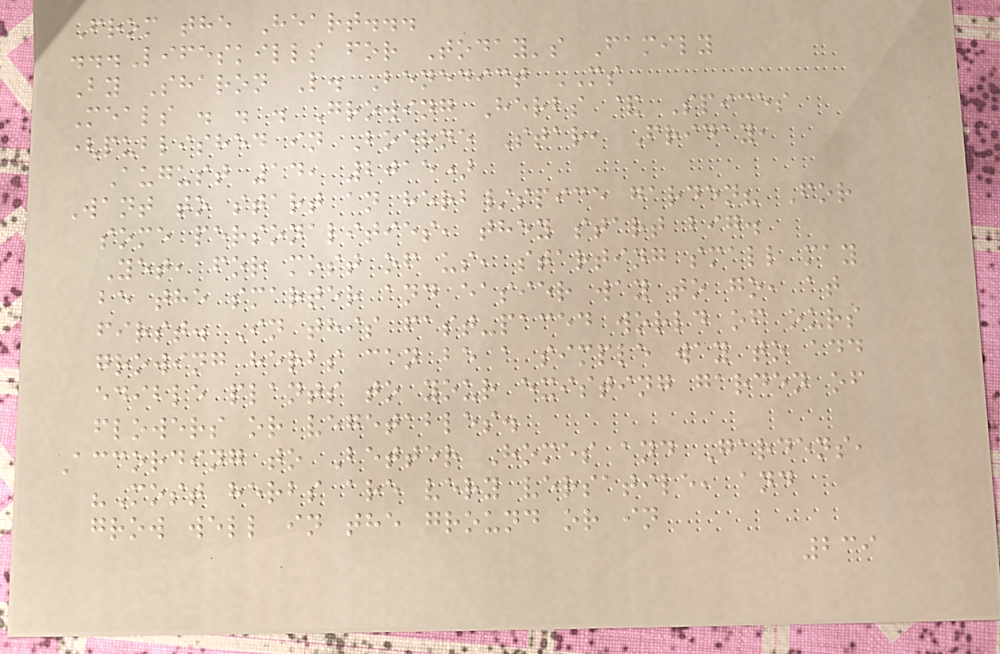From the Heart...
...Lifeskills for Today's Family
By Sharon L. Benedict MS
Meals . . . Growing Herbs & Spices
(published in Boerne Star, Friday,
August 14, 2015)
Want to start an herb/spice garden? For
some personalities, they start big.
Yet, for most of us, starting small may
be the smarter and easier way to go, at
first. In this fast-paced world of ours
growing herbs can be a simple way to add
edible plants to your existing garden of
flowers or vegetables.
According to Better Homes and Gardens,
"Most herbs are very versatile, and
grow well in the ground or in
239
